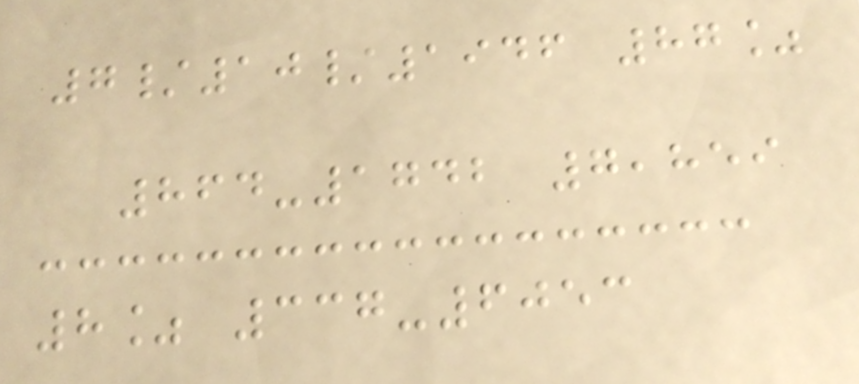7/10/1946 87%
864-1742 7,859
8% 337-6053
